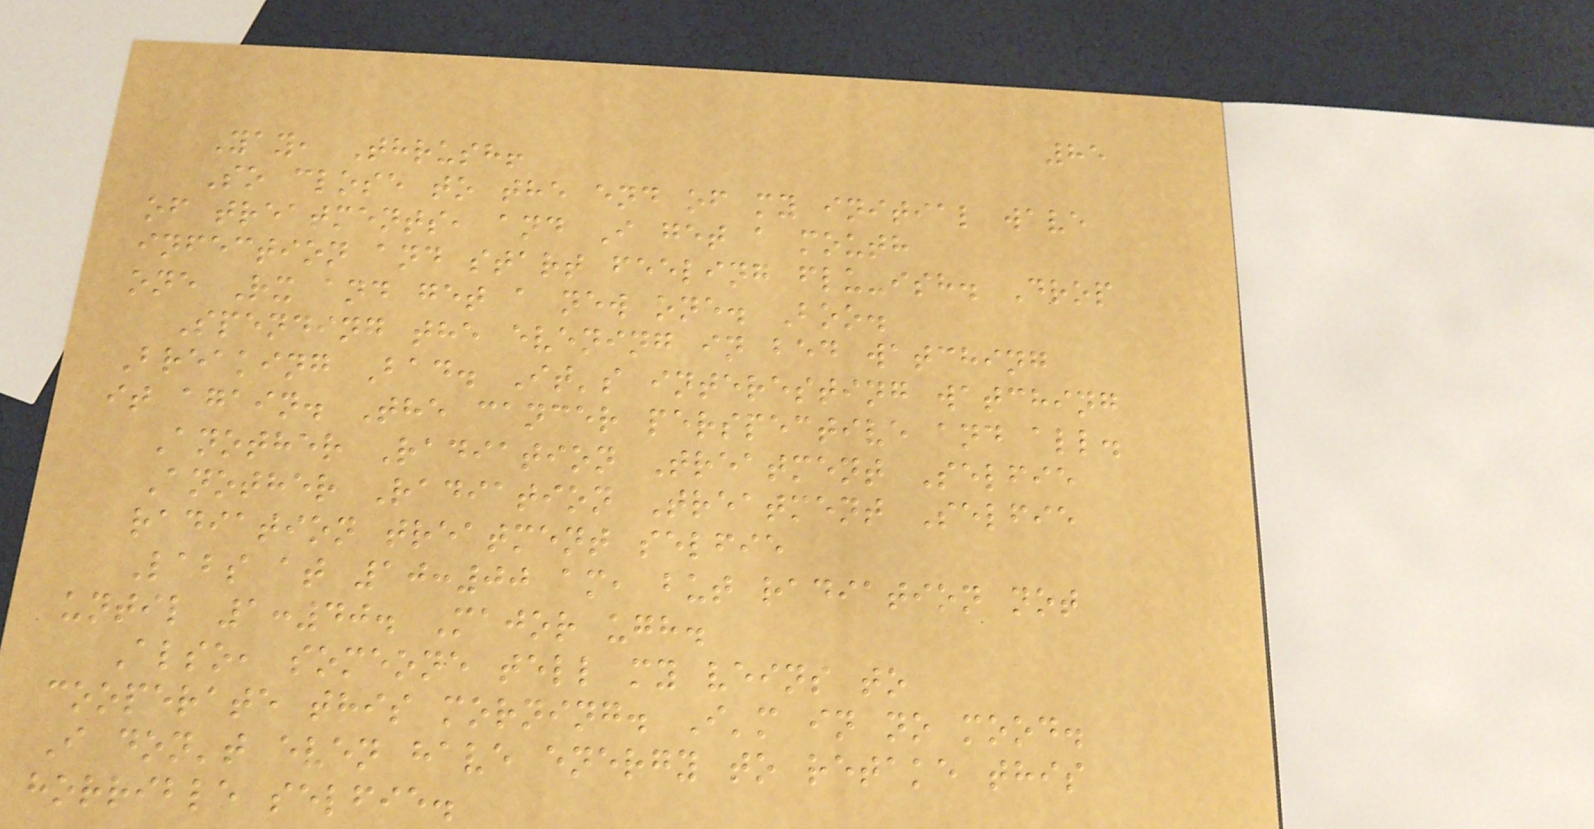85
Yay, Thrush!
So close to the end of my initial wave
of treatments, and I get a mouth
infection and start feeling flu-ish. Drop
one Rx and get a new one. Boo.
Spending the evening in bed watching
Breaking Bad. It's interesting watching
it again. The cancer perspective and all.
Another Radiation Treatment Selfie
Another Radiation Treatment Selfie
radiation treatment selfie
Labs at 10:00 am, but radiation not
until 1:40. Major ugh.
Also, someone tell my veins to
cooperate this morning. I'm in no mood.
I don't even have energy to retake this
horrible selfie.
